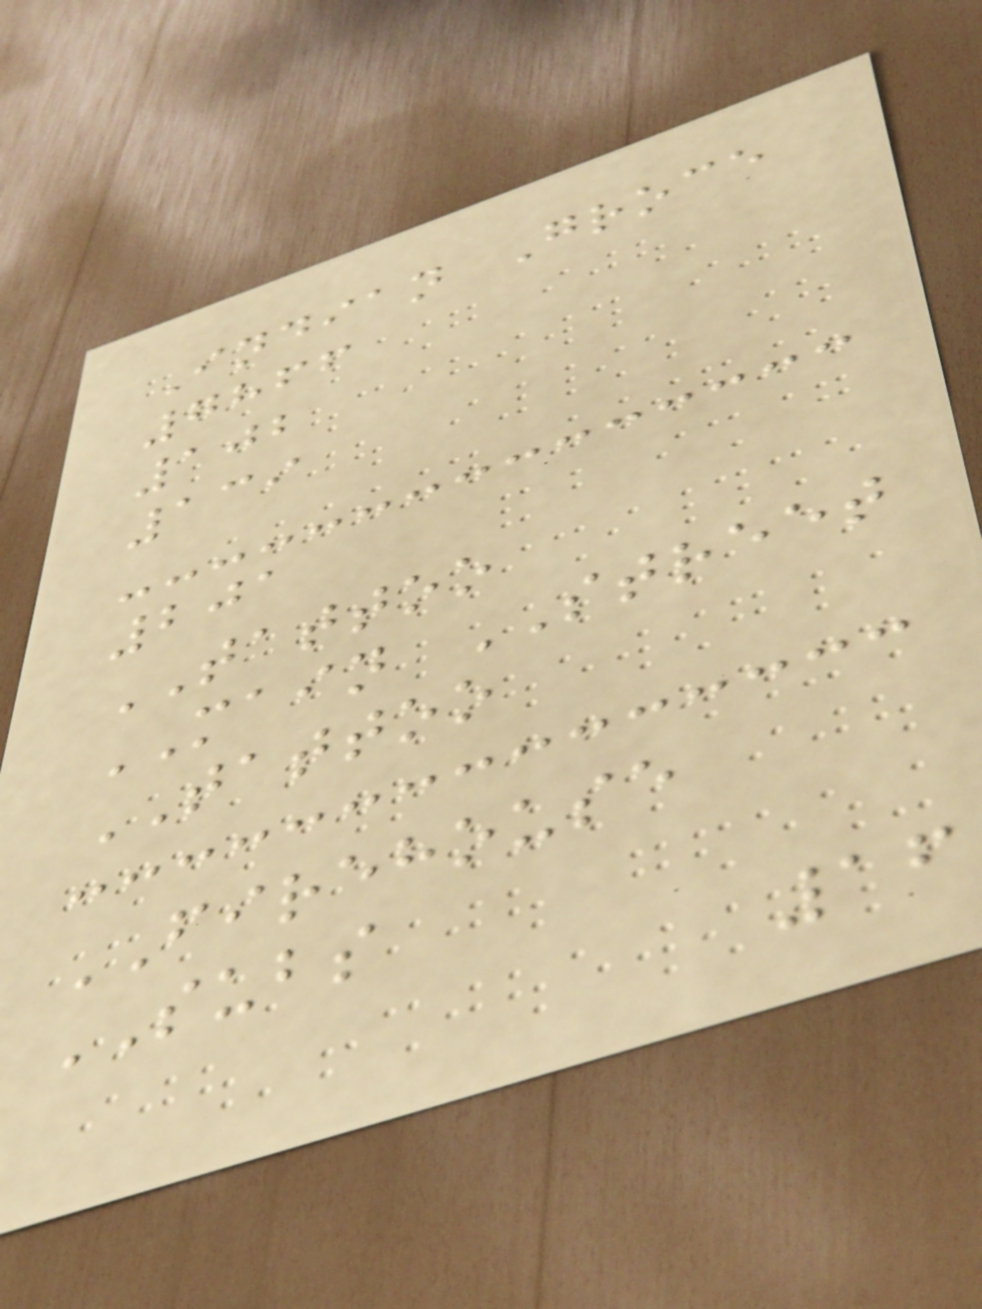Indian Groce
7866
102
139
201
TATTOO
MAIN STREET
TATTOO
FIREHOUSE
SUBS
16
